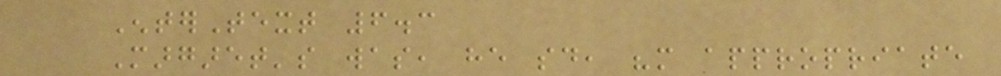EnterText 6.3
Margaret's was, he said, "more appropriate
